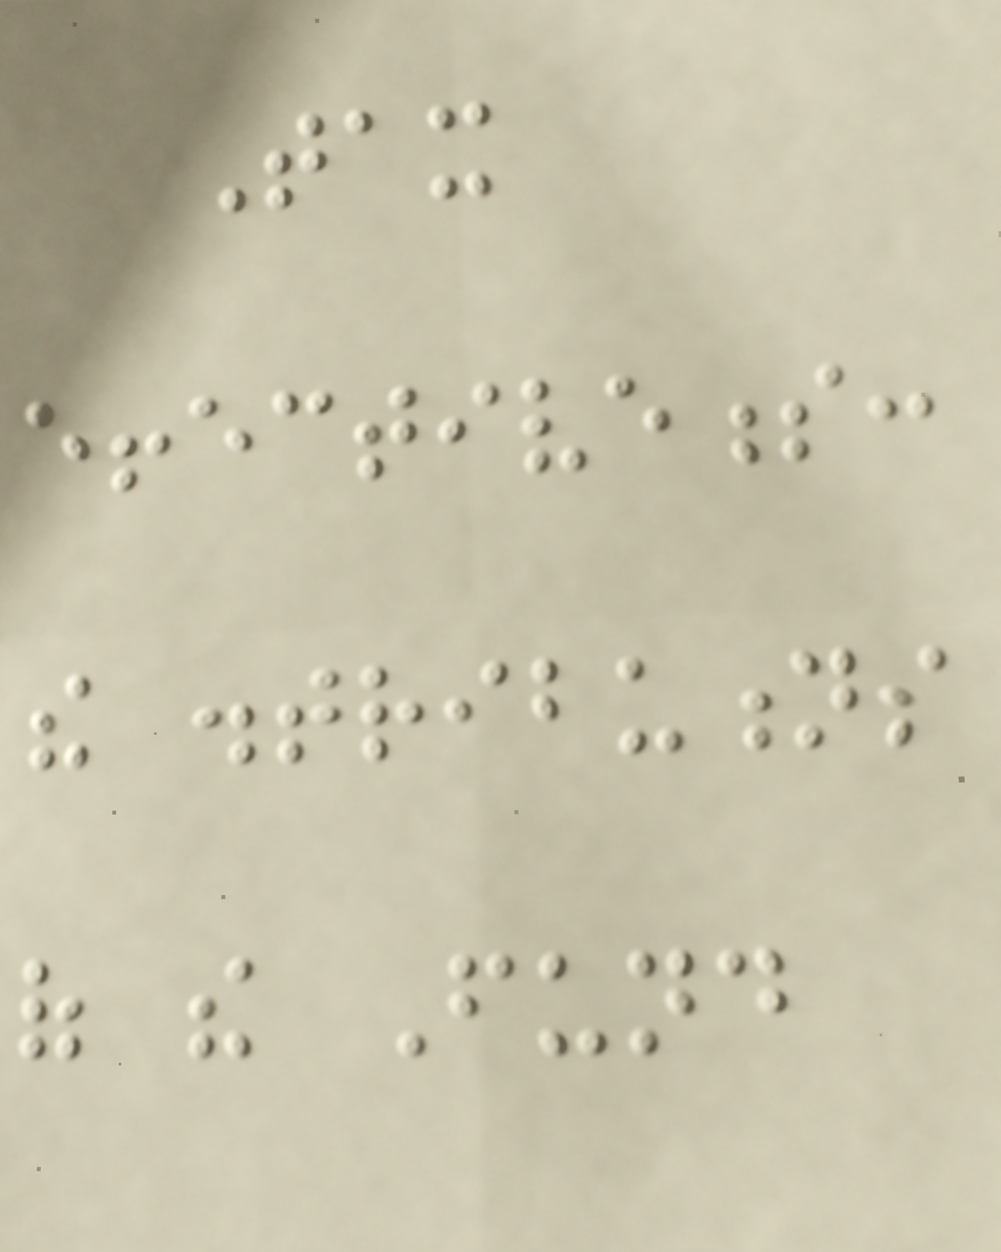Tax
effectiveness:
the distributions
of the Fund
